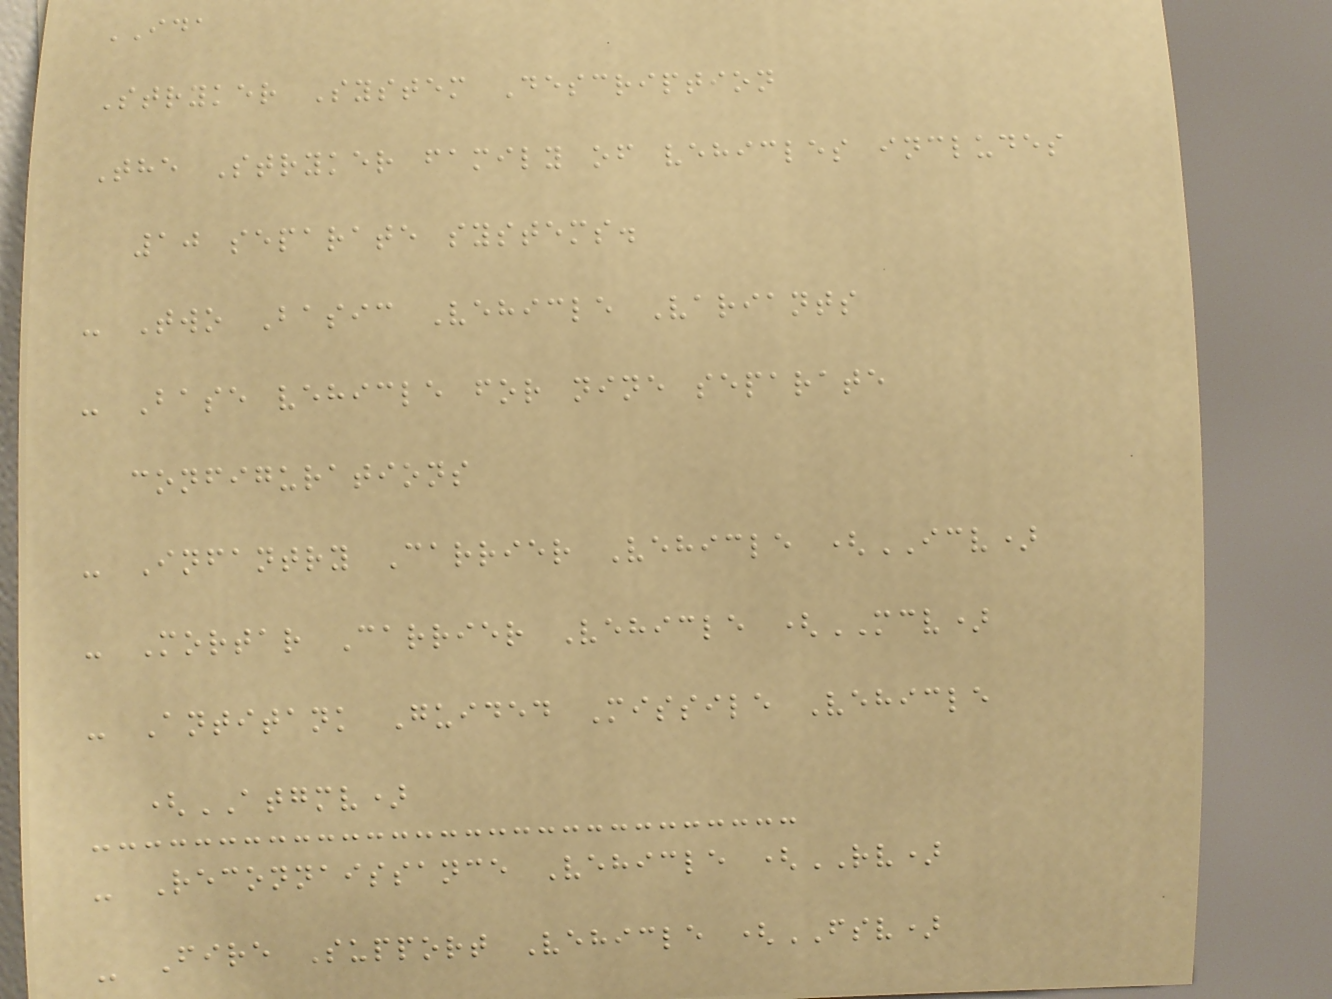IDA
Stryker System Description
The Stryker family of vehicles includes
10 separate systems.
- Two Basic Vehicle Variants
- Base vehicle for nine separate
configurations
- Infantry Carrier Vehicle (ICV)
- Mortar Carrier Vehicle (MCV)
- Antitank Guided Missile Vehicle
(ATGMV)
- Reconnaissance Vehicle (RV)
- Fire Support Vehicle (FSV)
